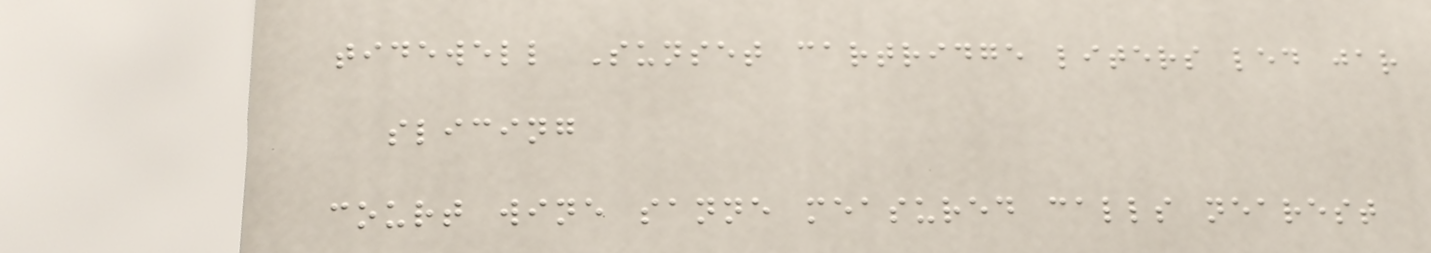tidewell Sunset cartridge liters led jar
slicing
court wine sanne measured calls nearest
